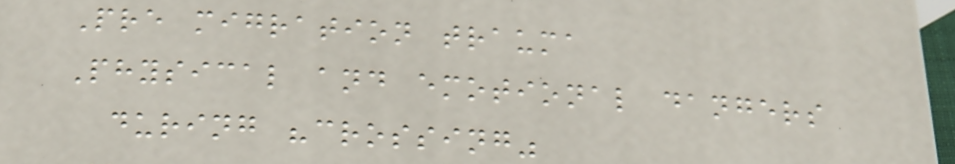Pre migration trauma
Physical and emotional dangers
during "crossing"
